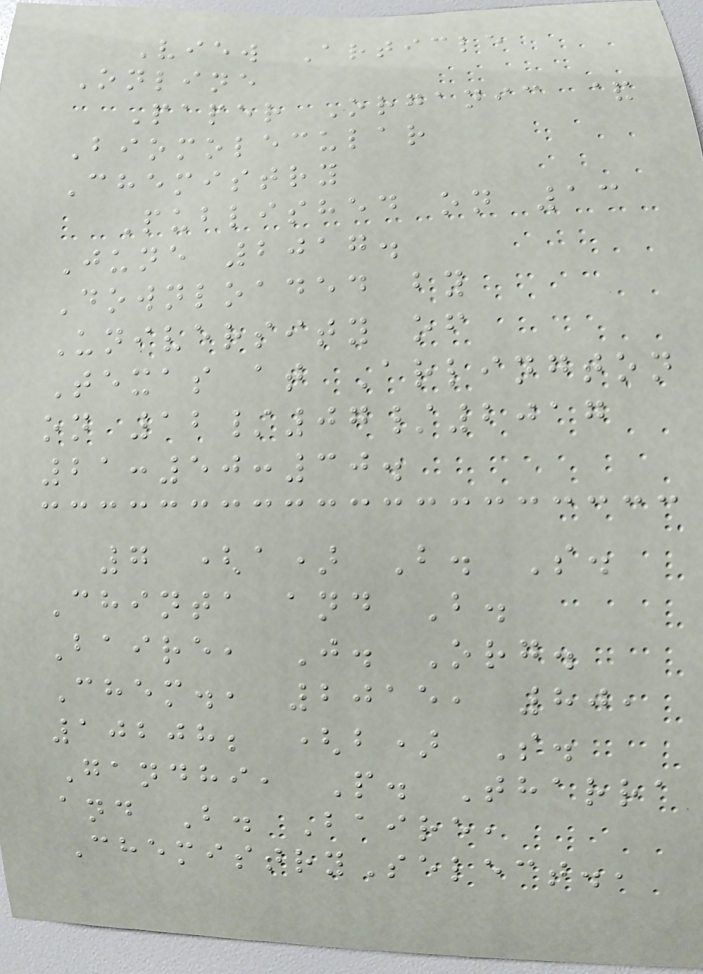View Article
Online
Paper Organic &
Biomolecular
Chemistry
Published on 13
June 2017.
Downloaded by
University of
Texas at Arlington
on 12/07/2017
21:50:30.
7 (a) B. S.
Chinta and B.
Baire, J. Org.
Chem., 2015, 80,
10208; (b) S.
Gandhi, P. Tharra
and B. Baire,
ChemistrySelect.,
